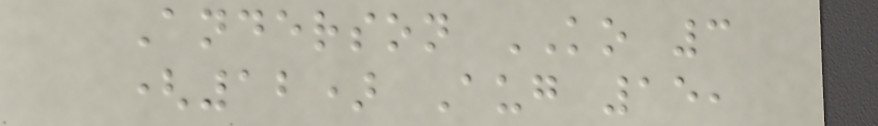Anderson KO 3
(12) Aug 15,
